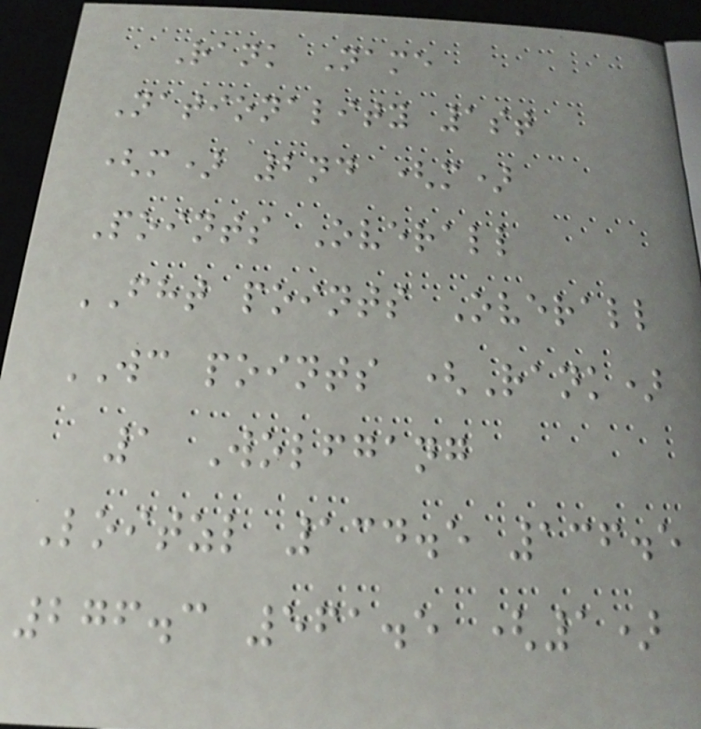Rank Name
Nationality 1st
(m) 2nd (m)
Points Overall
FHT points Overall
WC points (Rank)
1 Wolfgang
Loitzl 134.5 136.5
276.3 561.5 (1)
